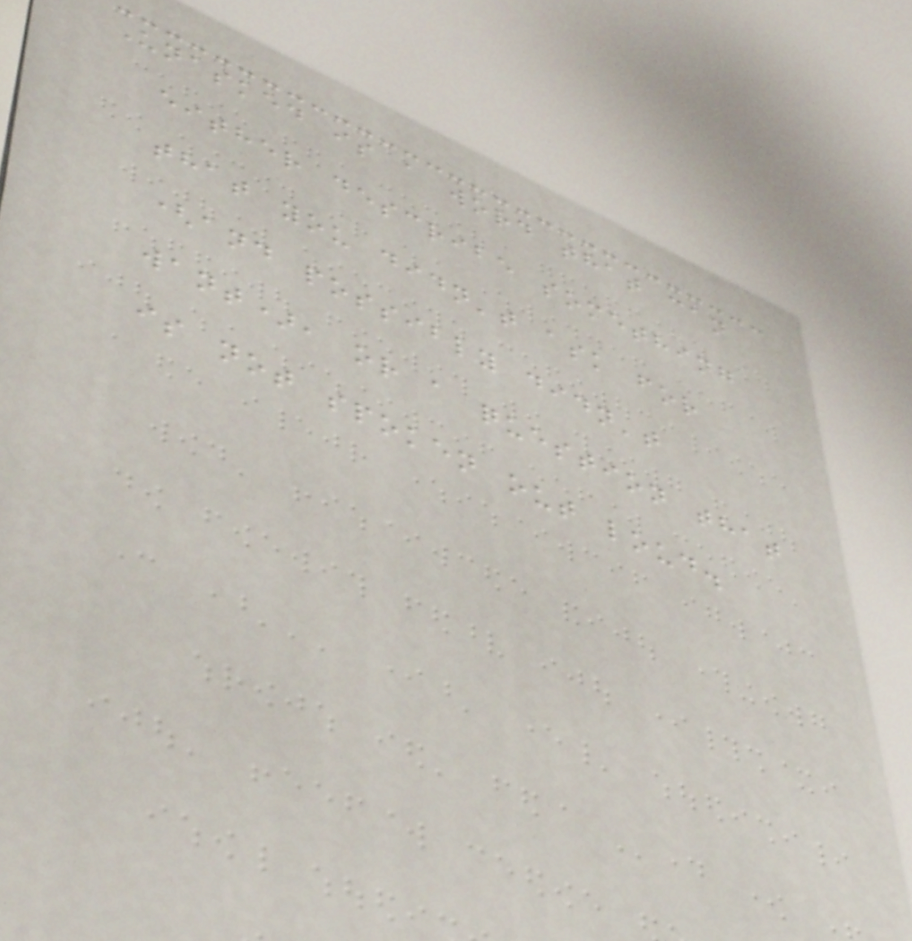Unasked is a word that can
either describe something
that you didn't ask for
(and possibly didn't
want), or a question that
is not spoken out loud.
